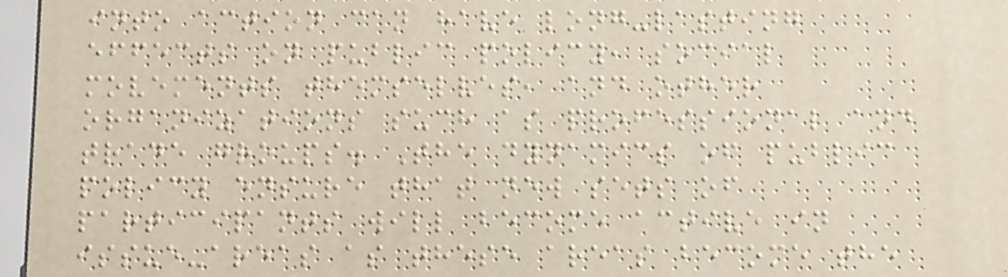into action can have long-lasting
effects on public policy, social
movements themselves, and other
organizations such as professional and
trade groups. The dynamics of public
policy ensure that new sets of
participants will become active in
issue-areas as these areas become the
